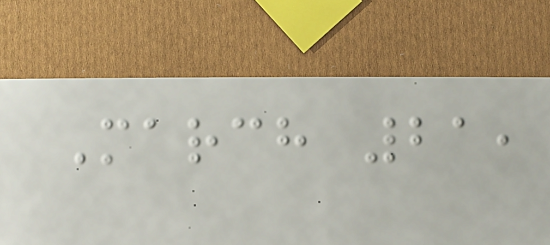March 21,
